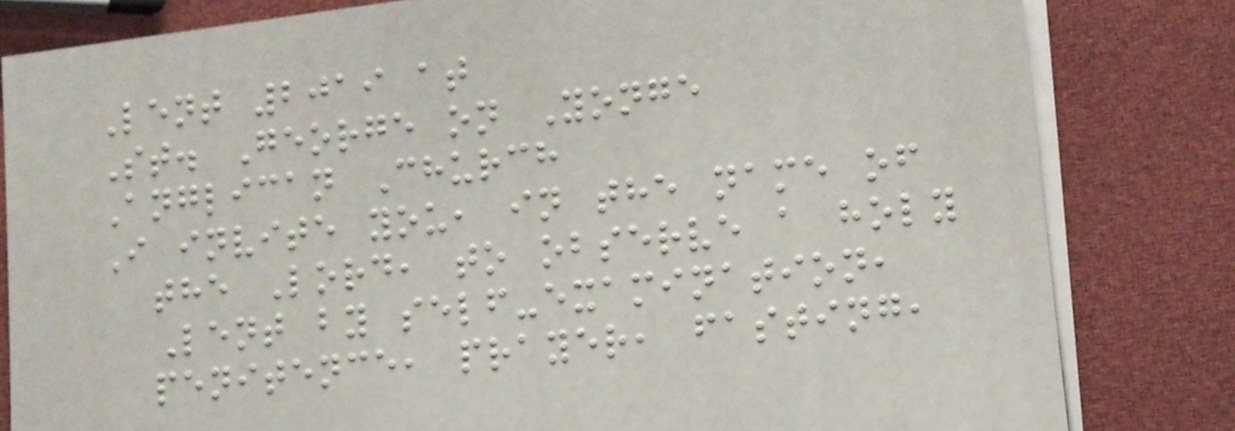Lent 2019 at
St. George on Yonge
Anglican Church
I invite you, in the name of
the Lord, to observe a holy
Lent by self-examination,
penitence, prayer, fasting,
